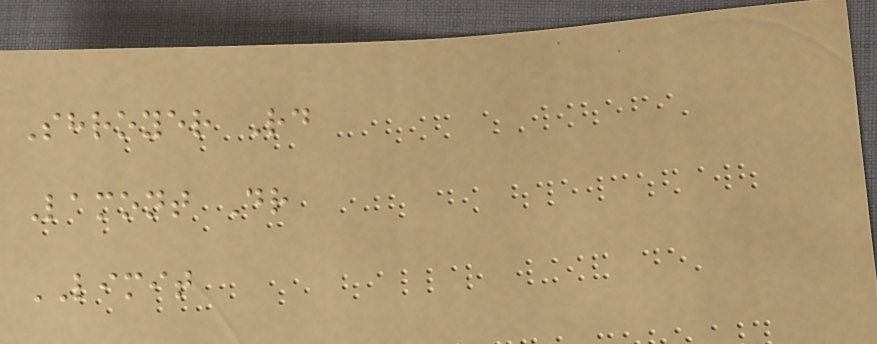Shroyer Rd
Lamont Dr
LIMIT
